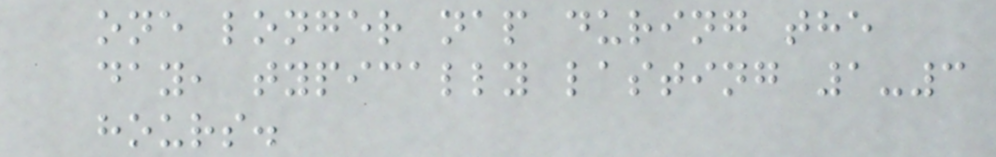one longer nap during the
day, typically lasting 1-3
hours.
